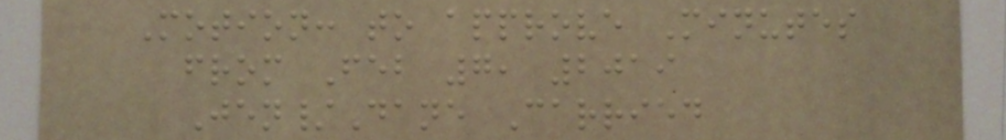Motion: to approve Minutes
from Feb 7, 2019
Jen/Dane Carried
